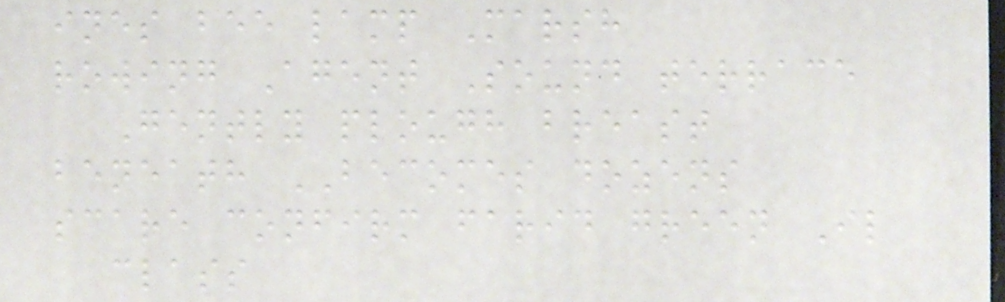ines bee lamp Marsh
rowing Agent Sound terrace
Gently plough breast
beneath BECOMES dozens
scare confirm farid green Il
class
